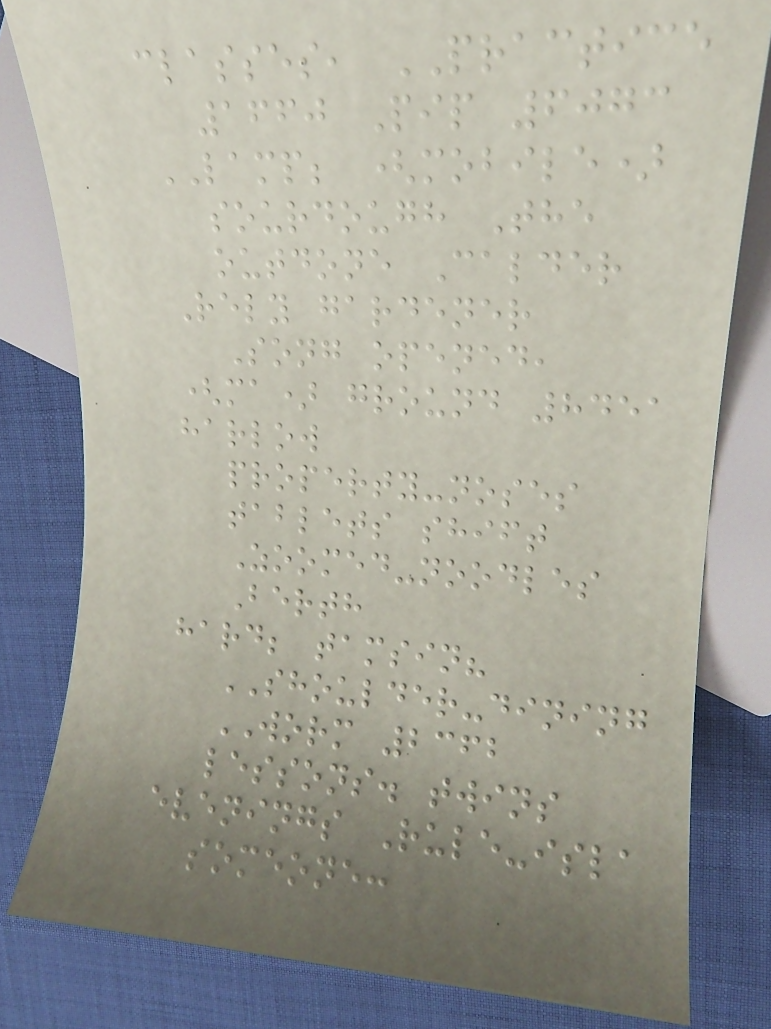classes, PRACTICE
1660 Pip 6073
LAMP; (mobile)
sourdough The
outdone Calder
Rely gardener
Song opened,
(ma) ground 8451
harlow
property-noses
tablets shift
Zoomed-noodles
Berth
hard; tamsin?
SHOULDER-dining
WORM 2362
lessons. twins
evenings Rule-isla
someone:
